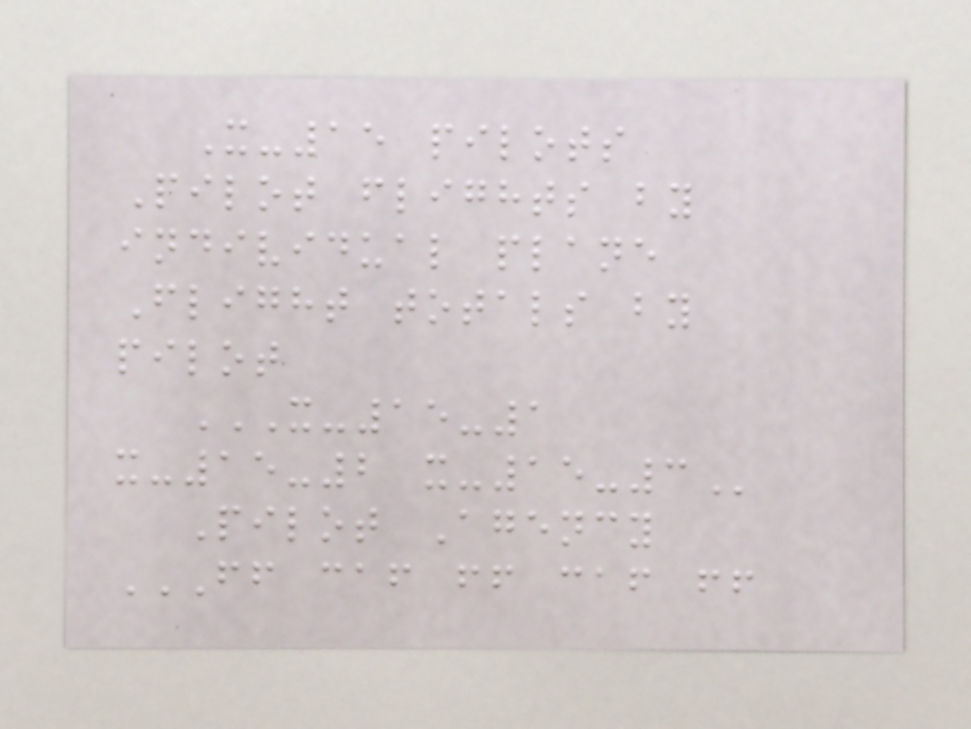X-15 pilots
Pilot flights by
individual plane
Flight totals by
pilot
X-15-1
X-15-2 X-15-3
Pilot Agency
FF CAF FF CAF FF
